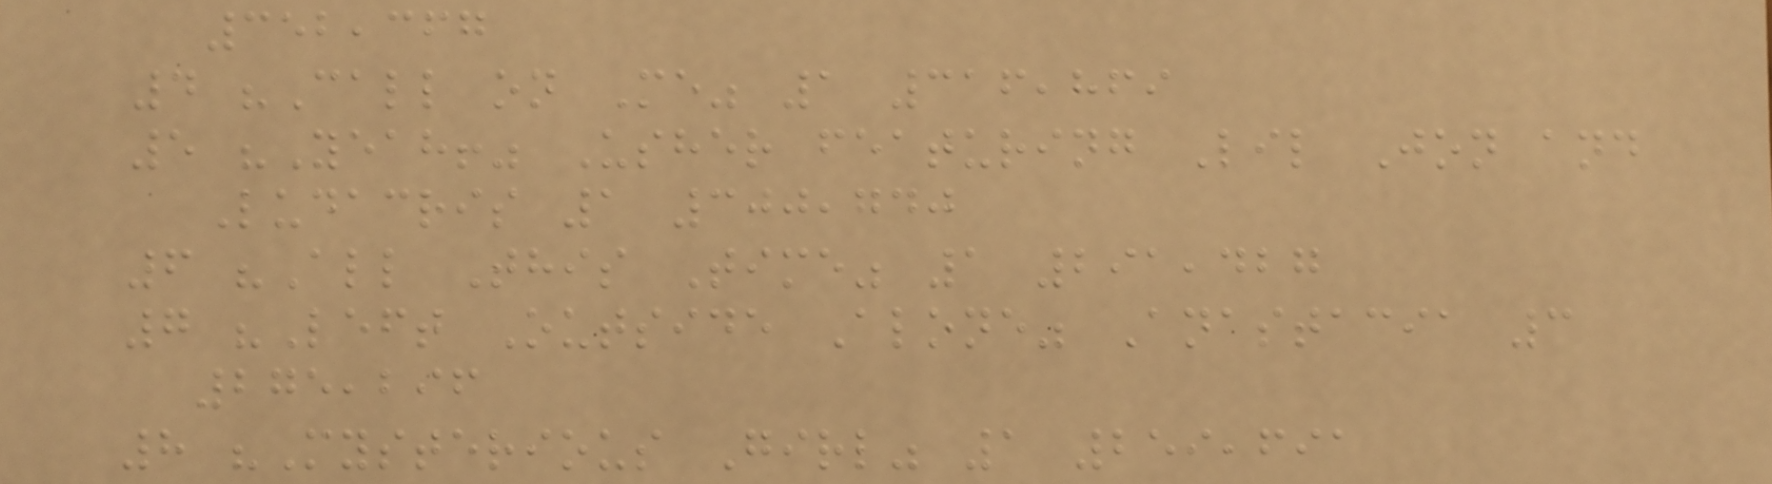352,367
4 "Call on Me" 1 316,869
5 "Yeah!" Usher featuring Lil Jon and
Ludacris 1 300,740
6 "All This Time" 1 291,427
7 "Left Outside Alone" Anastacia 3
275,296
8 "Mysterious Girl" 1 259,691
